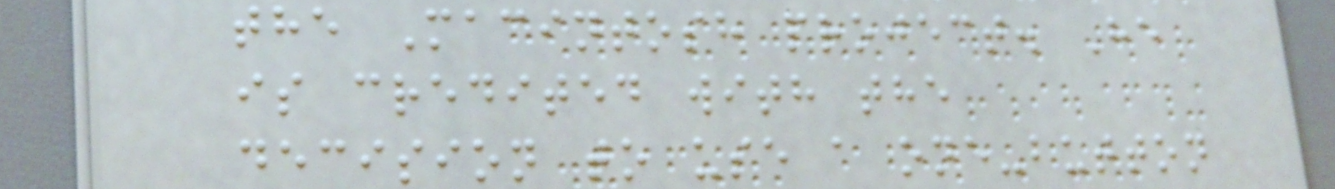the Macintosh project. He
is credited with the
decision to use a one-button
